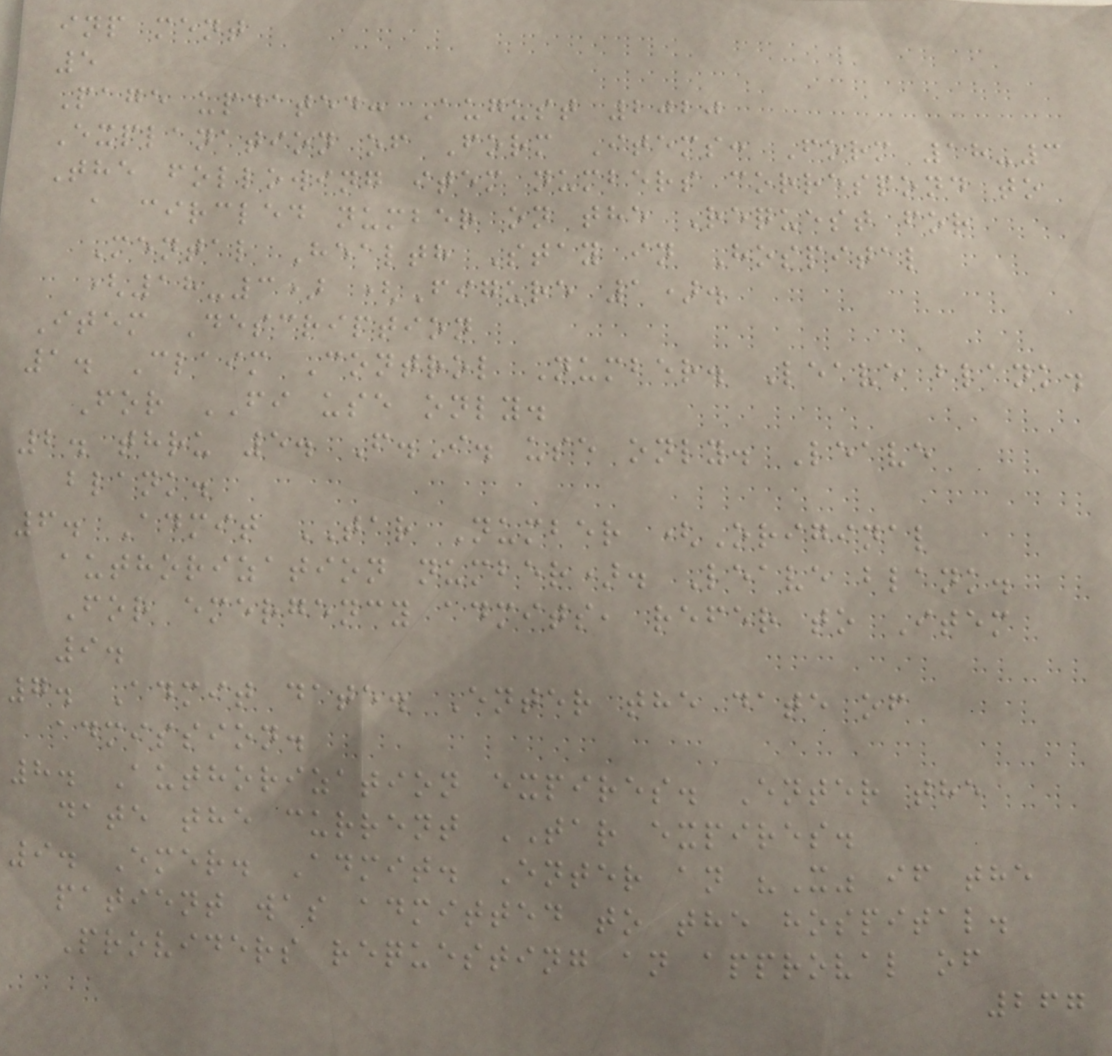inp ment
5
Page updated: August 2020
Explanation of Form Items: Form 18-3
The following item numbers correspond to
a circled number on the Request for
Mental Health Stay in Hospital
(18-3) (Figure 1).
Item Description
1. Claim Control Number. Leave blank.
For FI use only.
2. thru 5. F.I. use only. Leave
blank.
6. Admit TAR Number (Original
authorization number). Leave blank.
For emergency admits, refer to Item
9.
7. Admit date. Enter the date of
admission.
8. Authorization expires. Enter the
date the current TAR expires.
9. Emer. Admit. Enter an "X" if the
patient was admitted to the hospital.
Providers requesting an approval of
267
